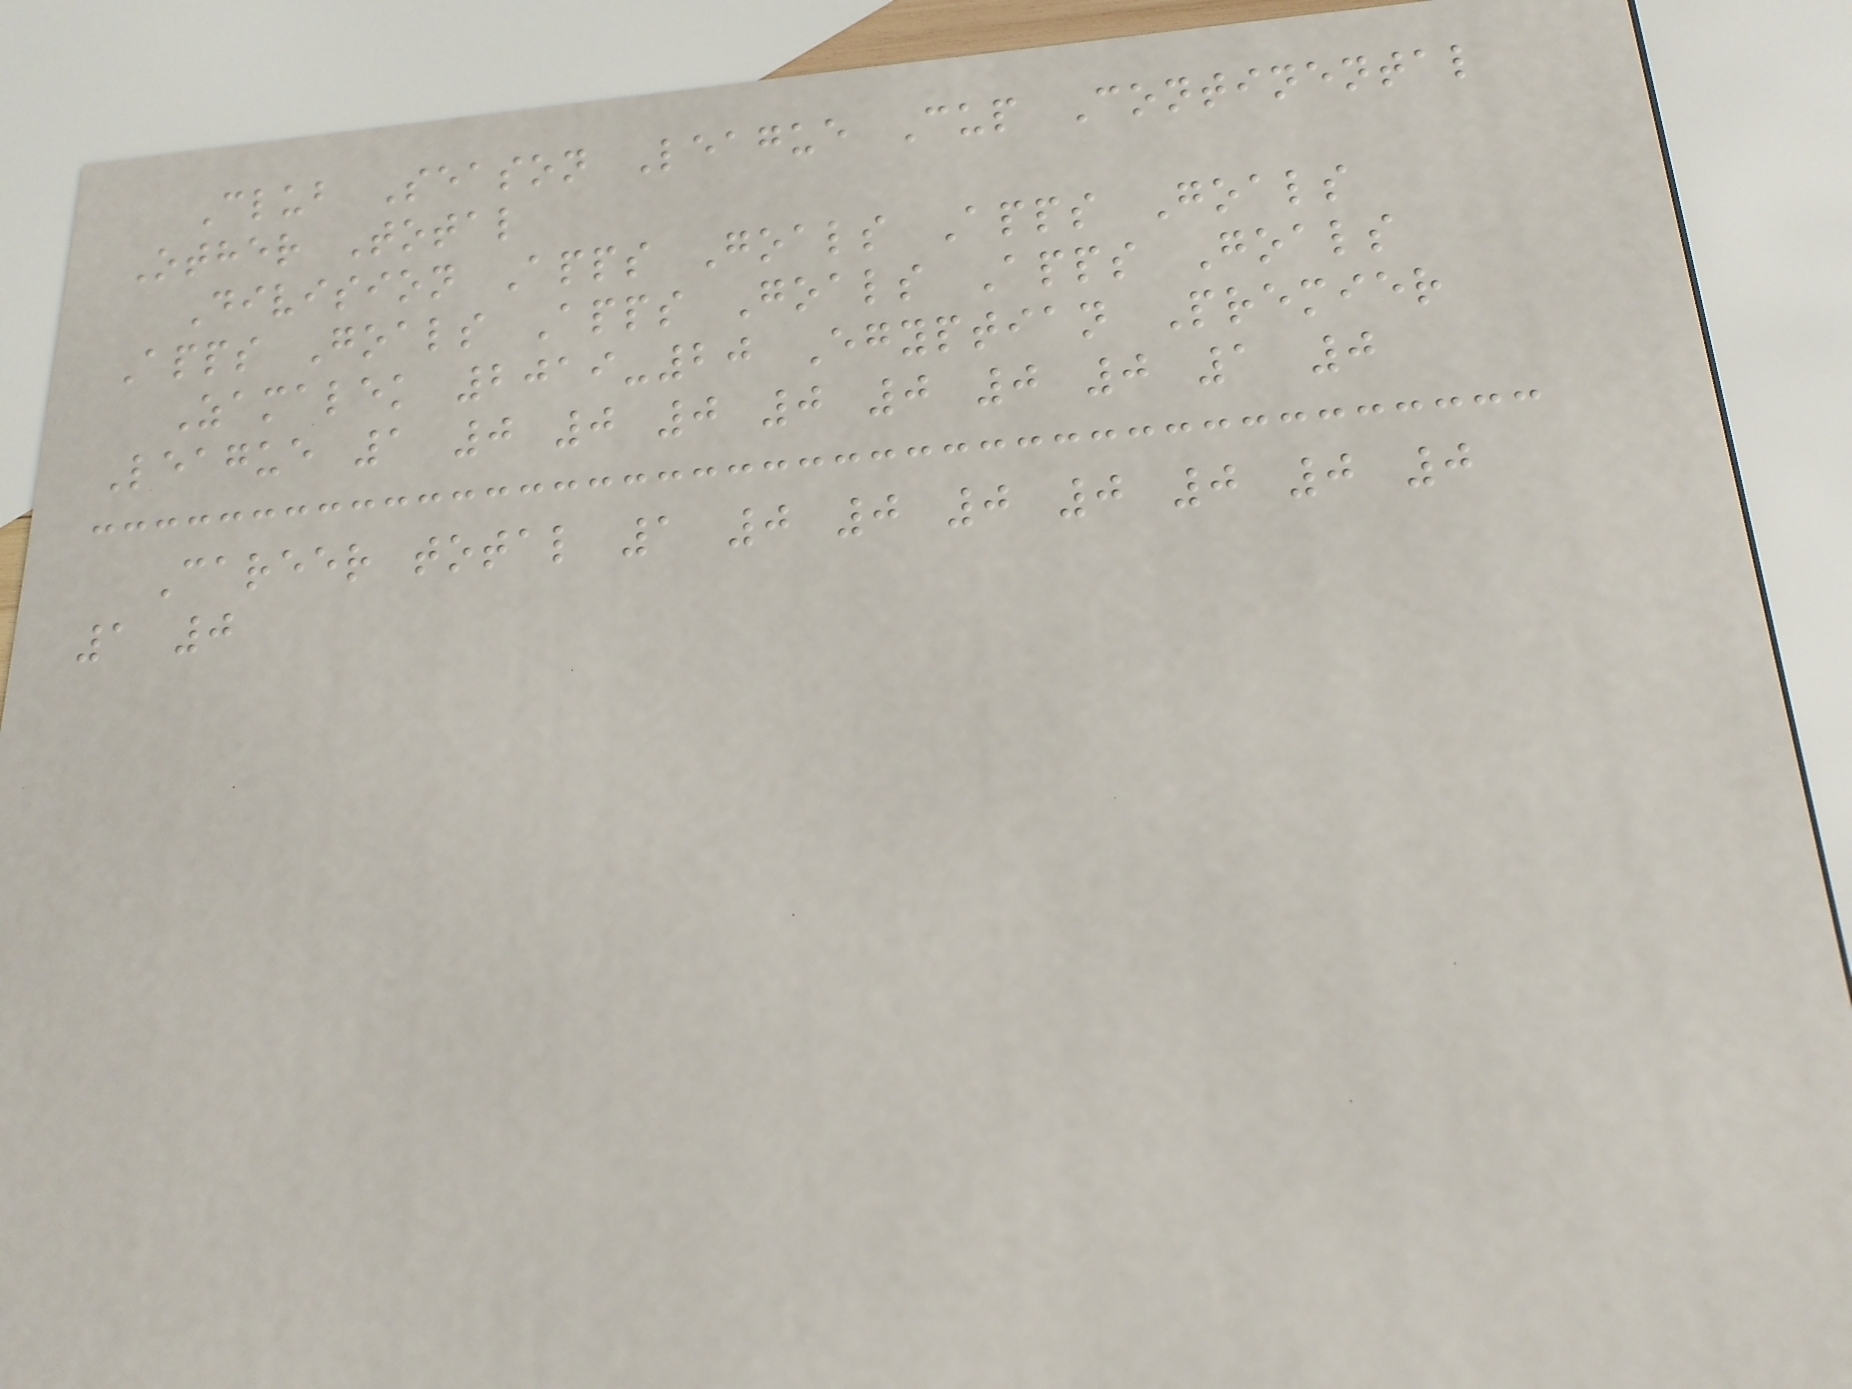Club Season League Cup Continental
Other Total
Division Apps Goals Apps Goals
Apps Goals Apps Goals Apps Goals
Zamalek 2019-20 Egyptian Premier
League 1 0 0 0 0 0 0 0 1 0
Career total 1 0 0 0 0 0 0 0
1 0
